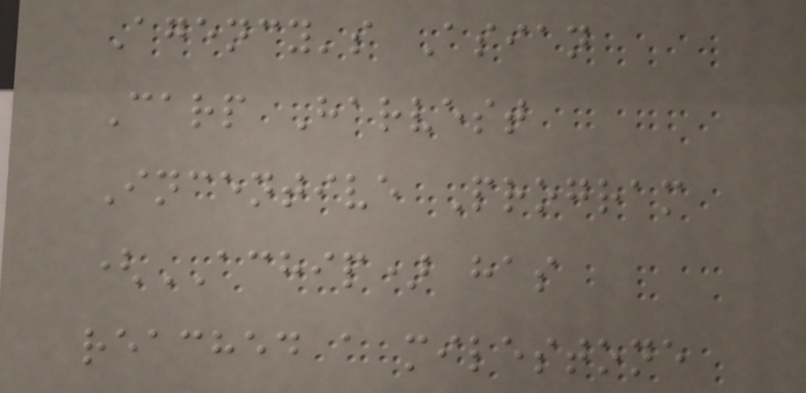Agency's Asian
Carp Harvest
Incentive Program
(ACHIP) has
reached a milestone
